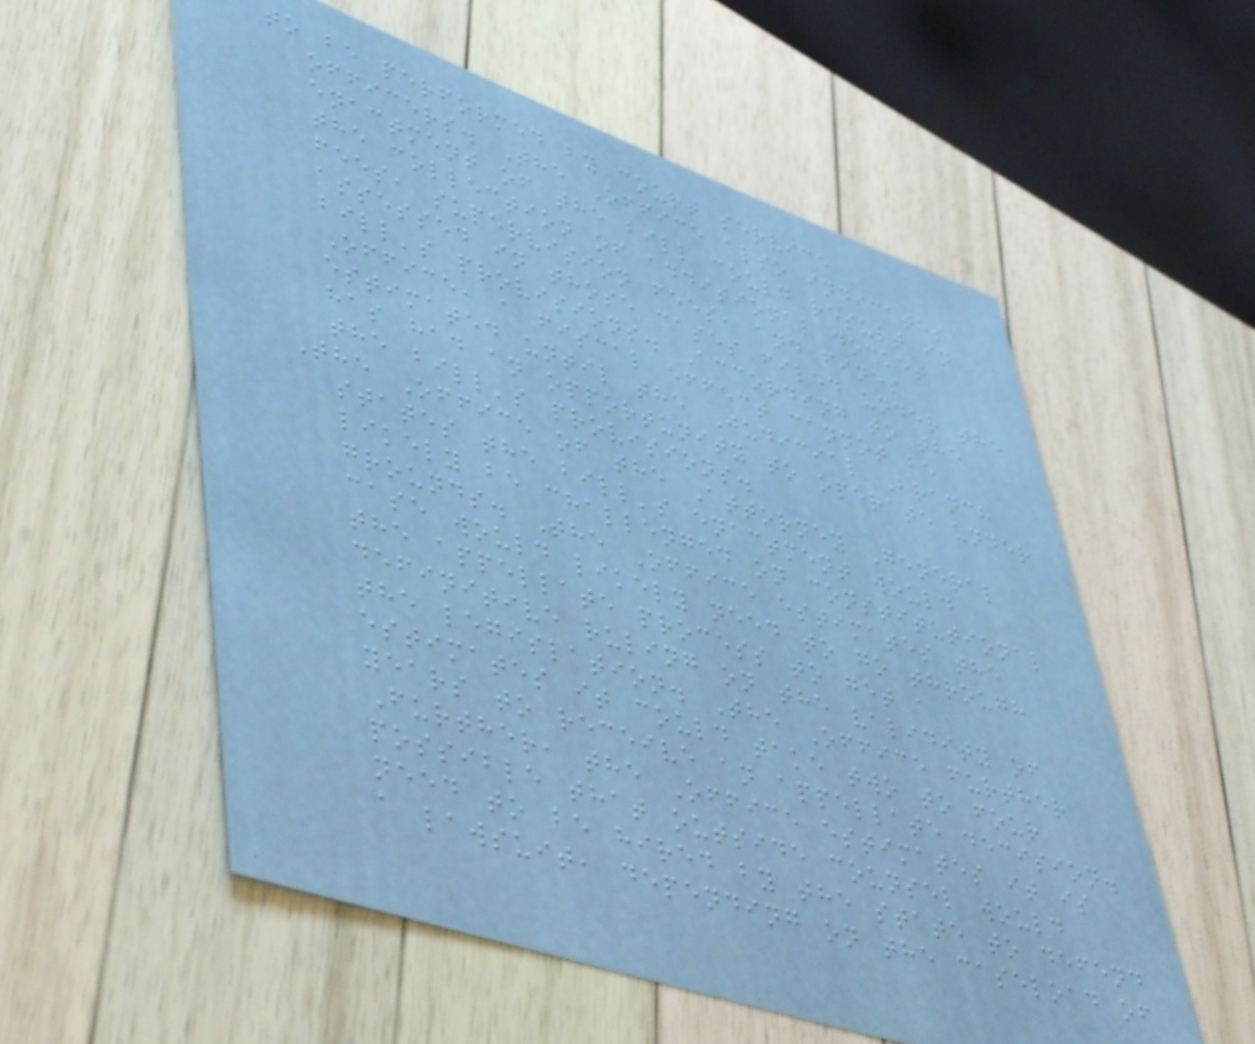to be performed by court service
officers. The Office also indicates
enactment of the bill could result in
the collection of additional docket
fees, supervision fees, and fines
assessed in those cases filed under the
bill's provisions. According to the
Office, a fiscal effect cannot be
estimated until the Judicial Branch
has had an opportunity to operate under
the bill's provisions.
The Office of the Attorney General
states the bill's enactment would
likely be challenged on constitutional
grounds. The Office estimates the
case would likely need to go through
the appellate process to get a
definitive ruling on the validity of
the legislation. The Office further
estimates it could take two to four
years to receive an appellate decision.
Further, the Office estimates it is
possible that outside counsel would
need to be hired by the state to defend
a lawsuit, depending on the caseload of
